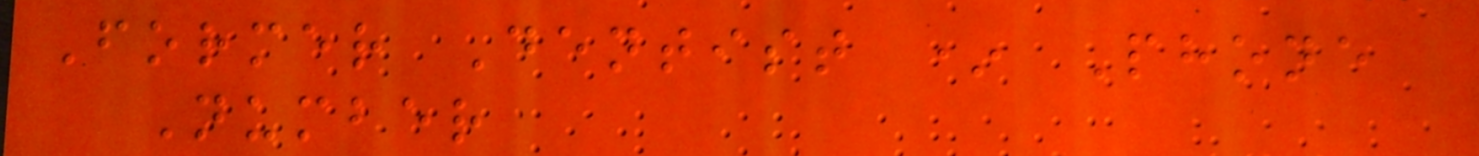Former Dentist * Phone
Number
